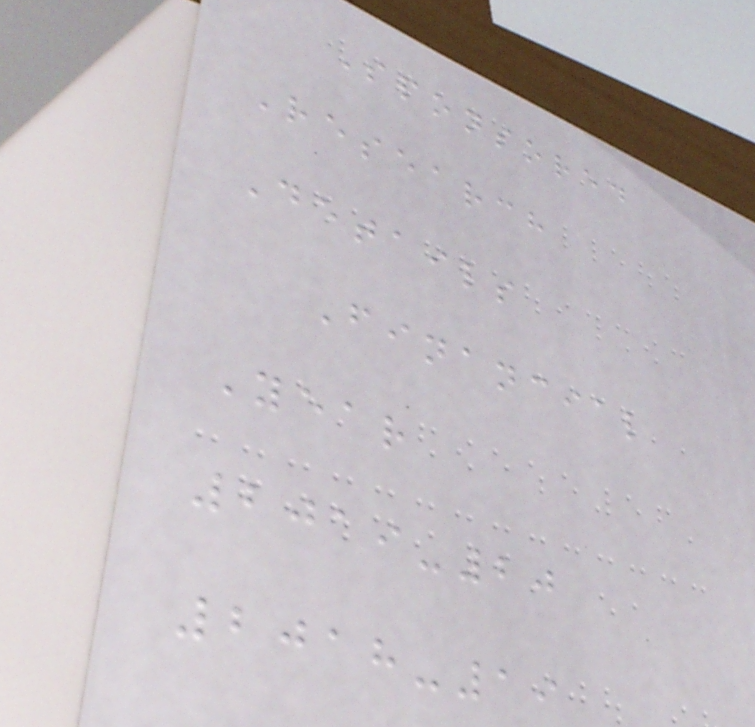Sponsored
Research
Details
Financial
Year
2019-20
2018-19
